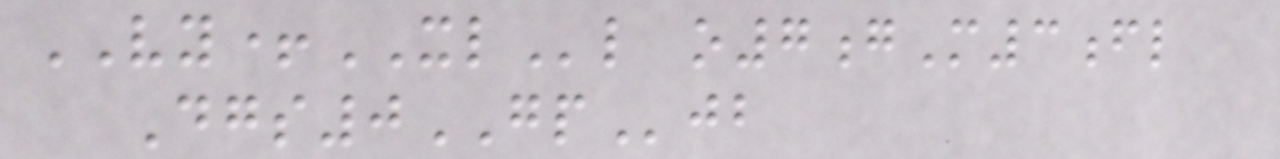VY+XLl o7gM3fl
Dgs0GPjb
